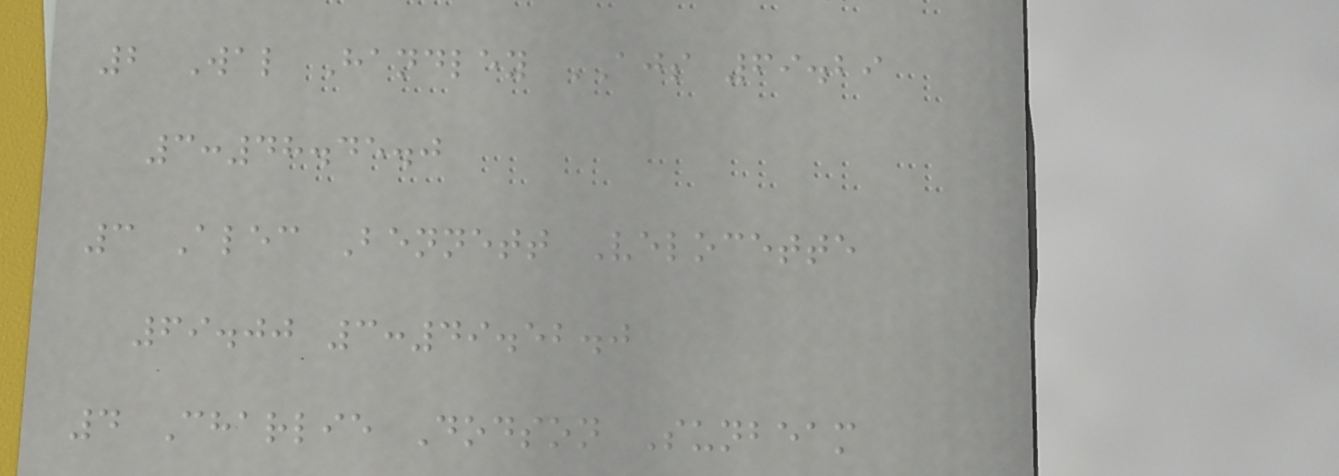2 Wal Handley AJS 69.29
3:48.45.0
3 Alec Bennett Velocette
69.00 3:49.52.0
4 Charlie Dodson Sunbeam
